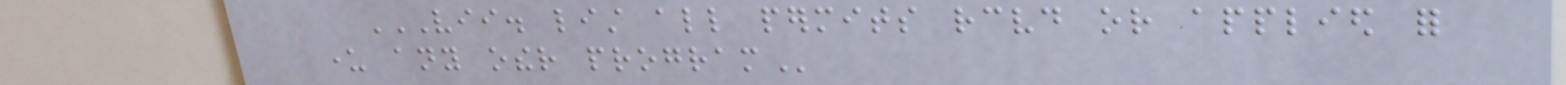VII. LIST ALL PERMITS RECEIVED OR APPLIED FOR
UNDER ANY OTHER PROGRAM
